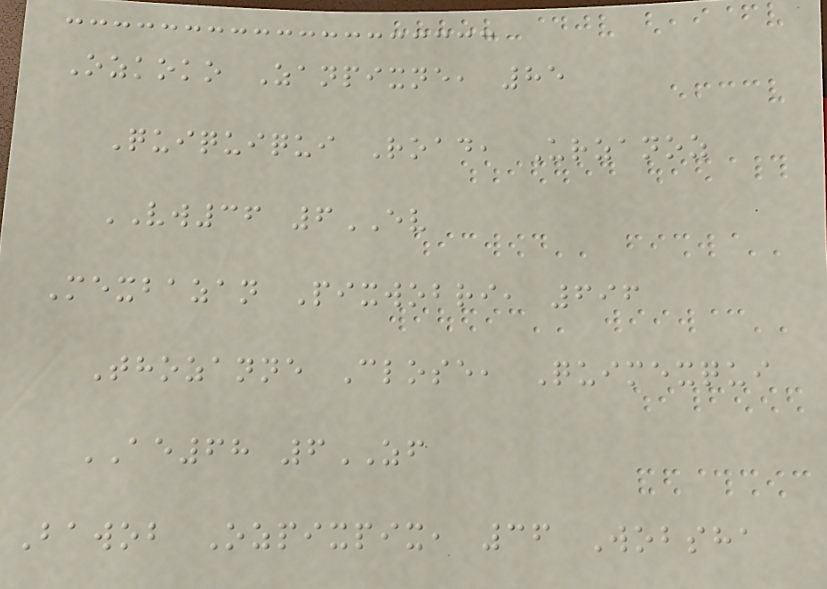Ozkoko Zanpixne, 85
Quiquiqui Road, Urzanoz
VW36 6EV
Mexbazan Pixwobri, 696
Thozanne Close, Quimexqui
AE68 6ZF
Bawob Ozpixpix, 36 Wobsha
